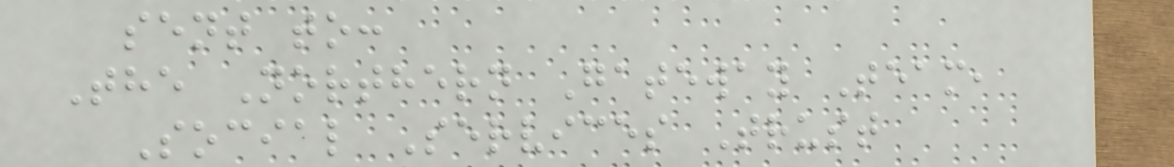sent to:
The Northern Gateway Team,
Social Services Trust
